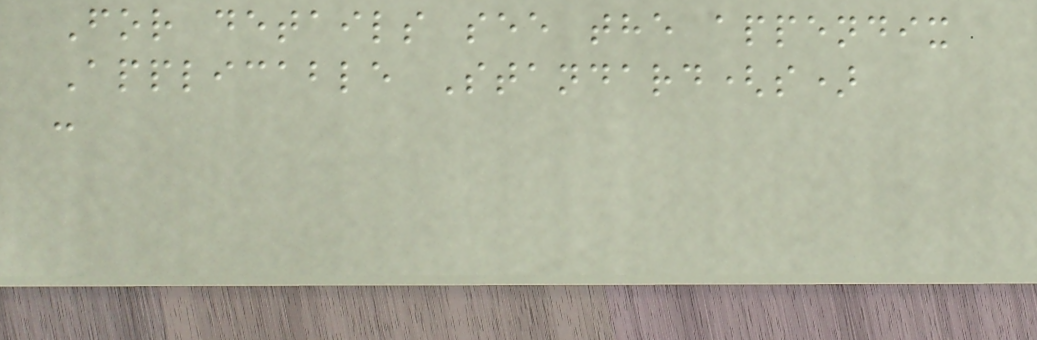For details see the appendix
Applicable Standard(s)
:
